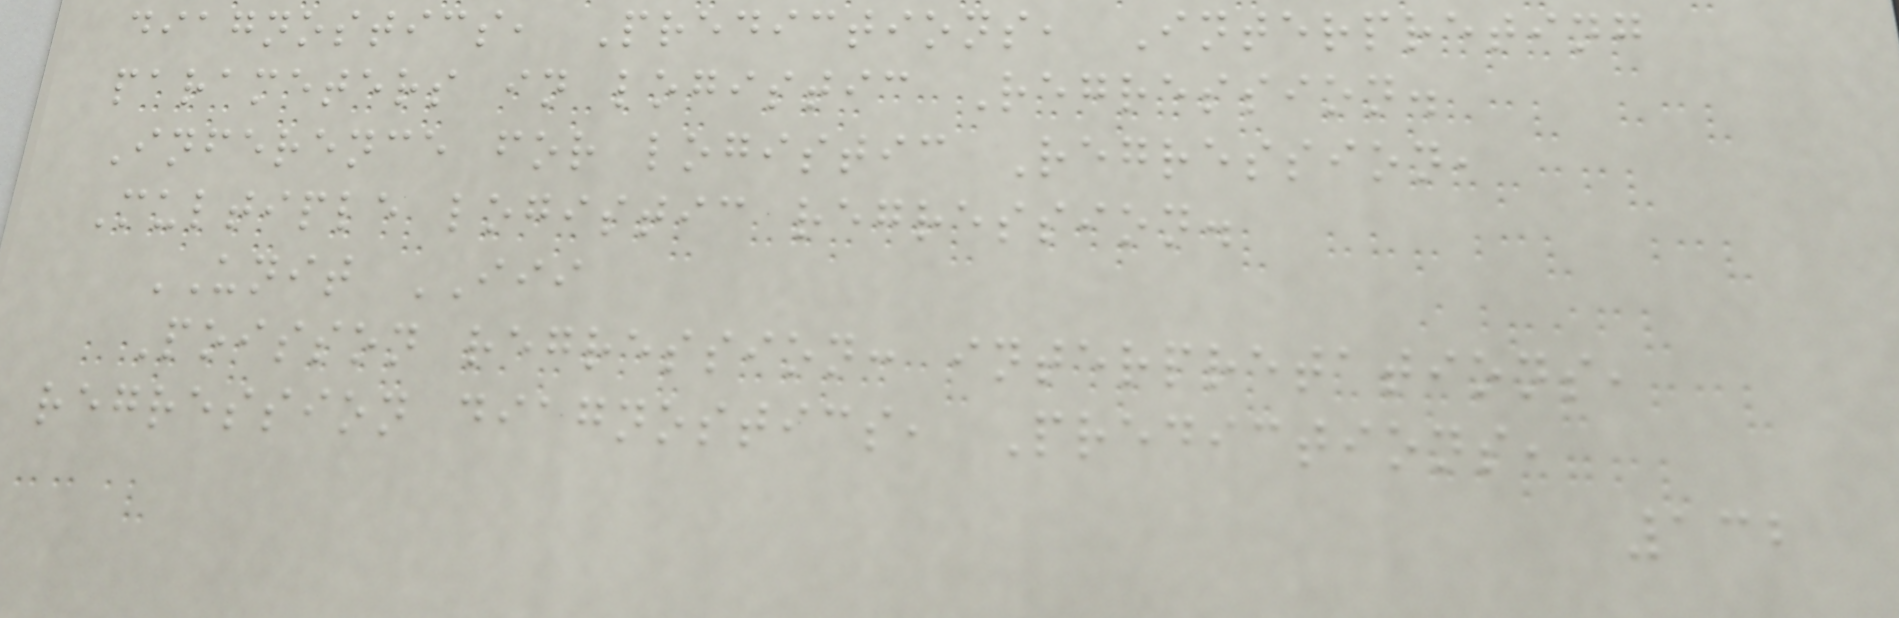diagnostics, Predictions, Interpreting
parameters in logistic Regression.
Inference for logistic Regression,
Multiple logistic regression.
UNIT III
Poisson regression: interpretations,
regression diagnostics, Predictions,
132
